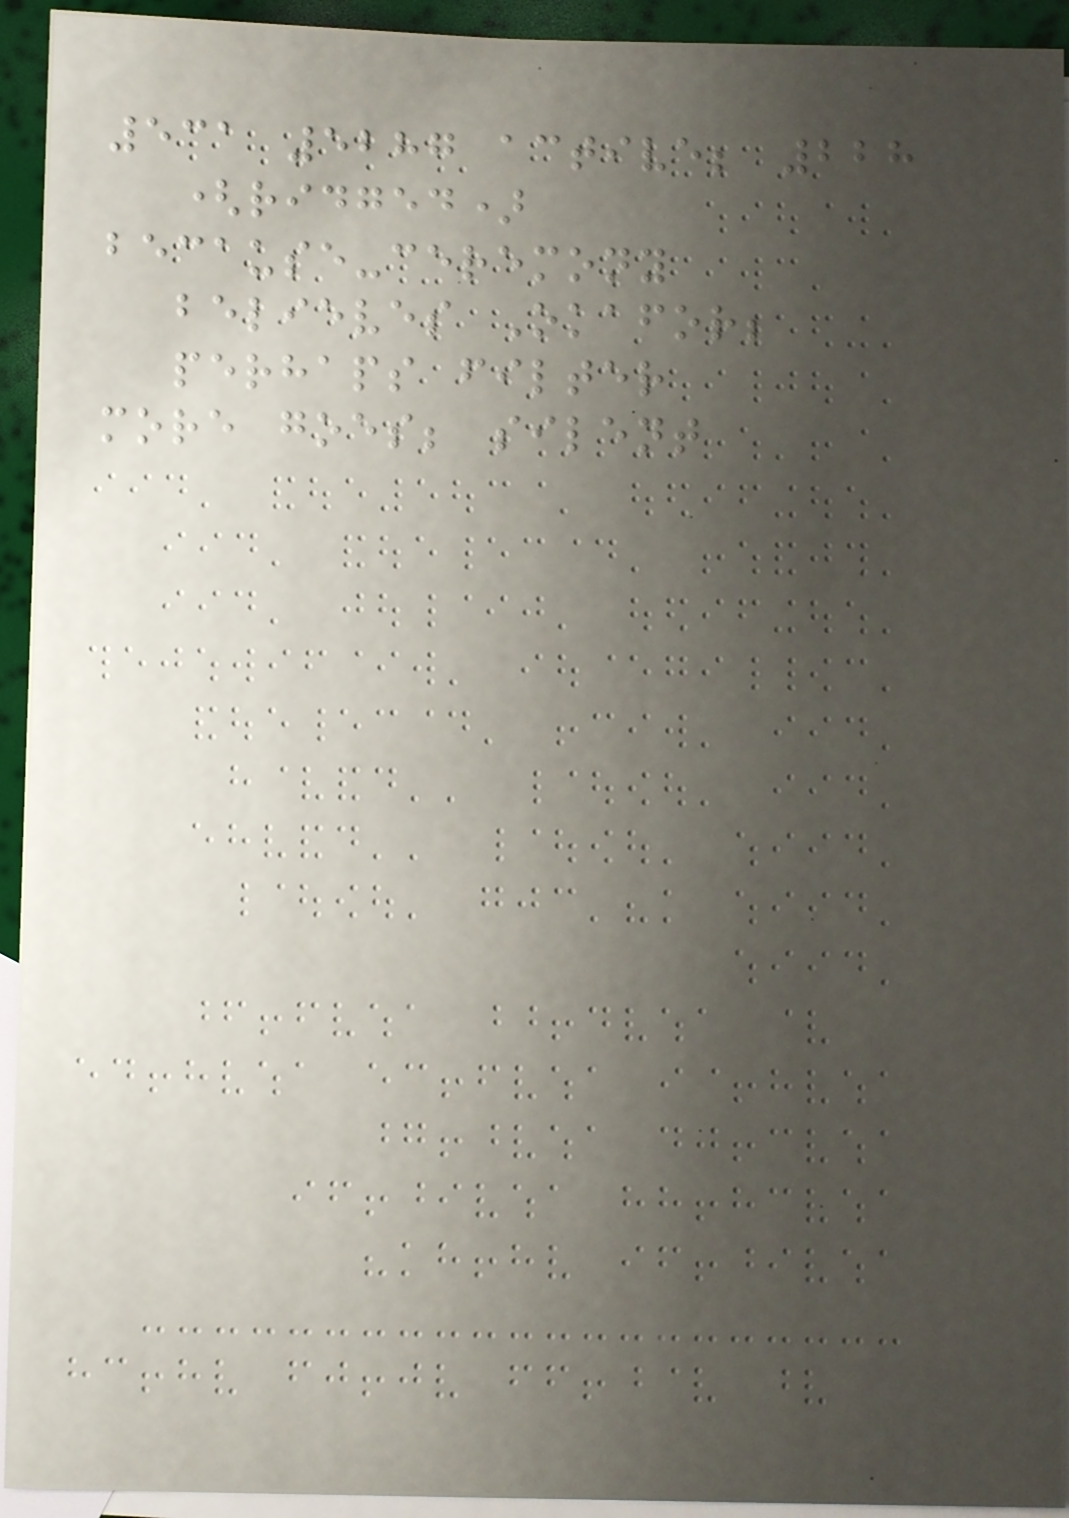531 5287 active; 228
(ridged)
because-ceremony
believes Okafor;
perhaps filter
more goes; silent
